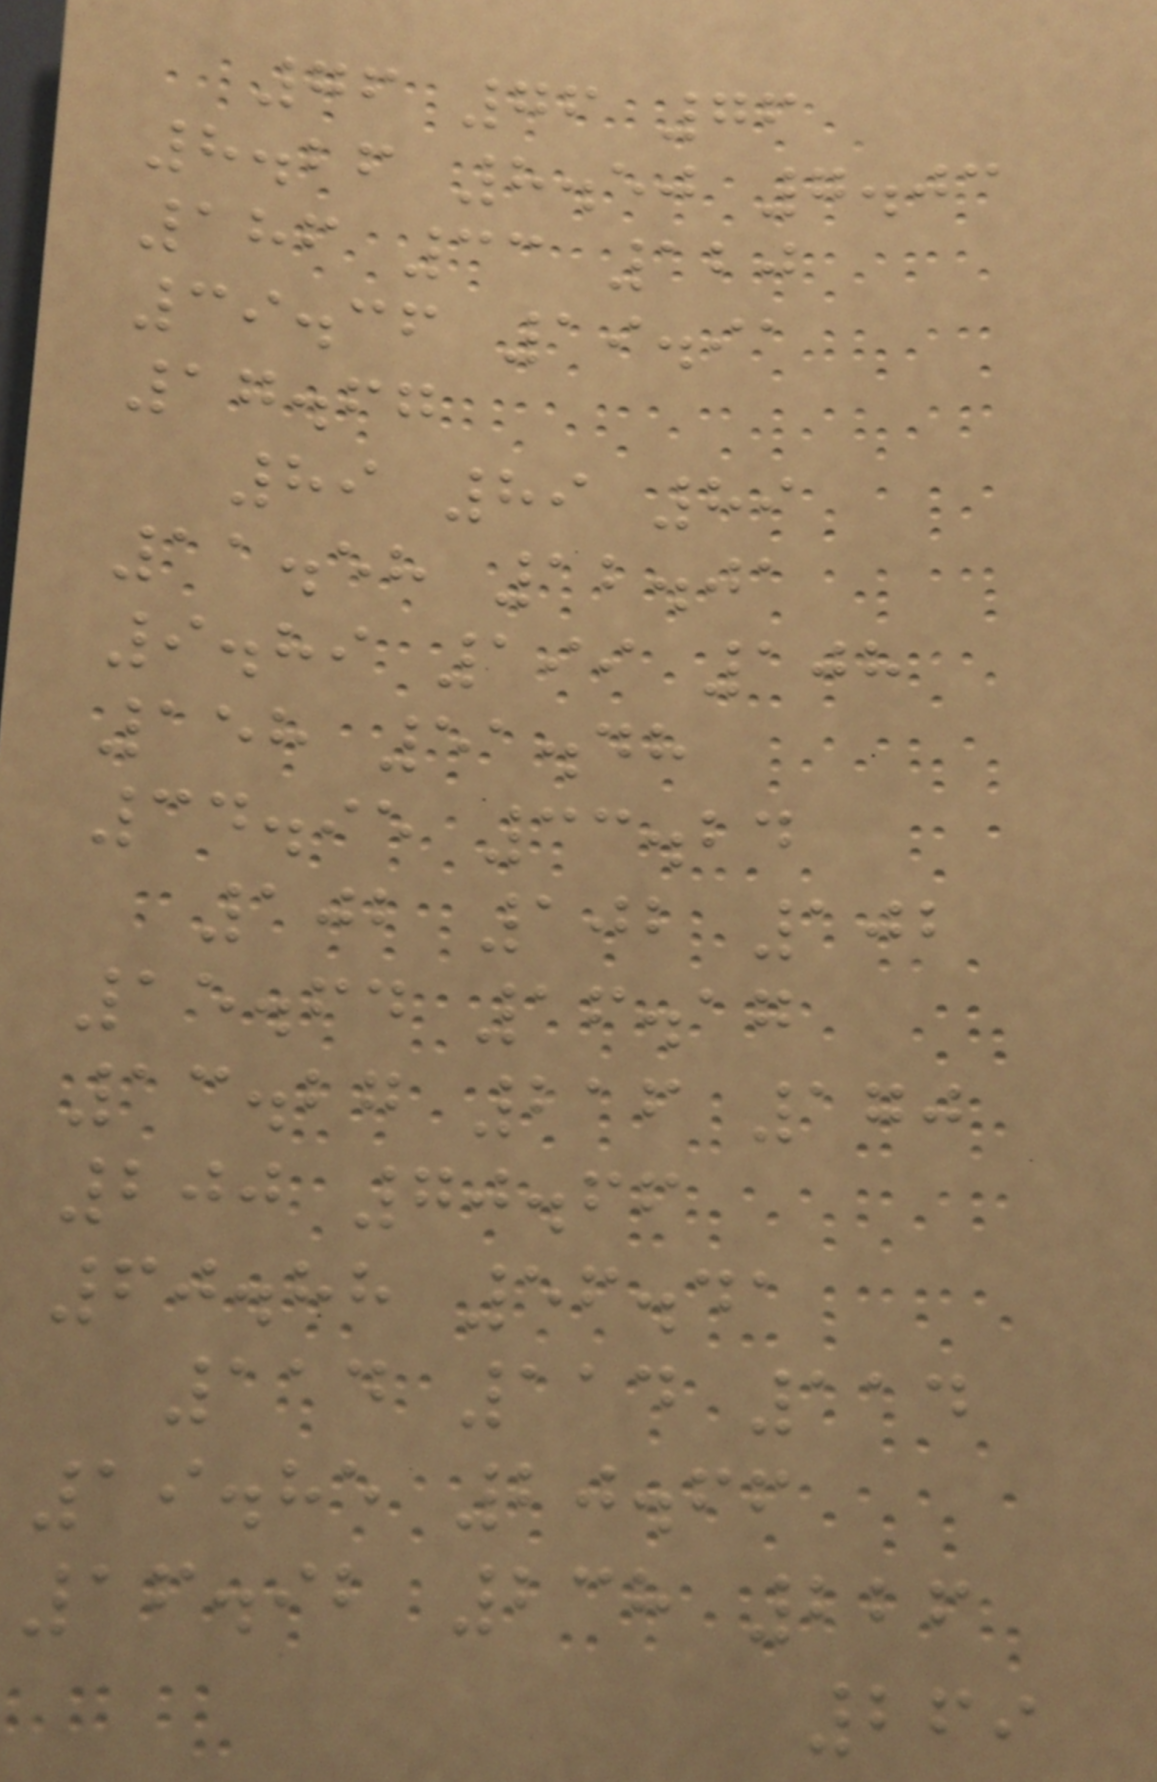76 76 76
8.26 8.50 7.03
186 33 120
39.36 19.91
17.67
89 89 89
11.58 12.01
9.89 199 108
158 51.48
34.95 33.24
102 102 102
15.64 16.17
13.27 216 170
200 70.66
60.88 56.41
114 114 114
19.85 20.66
16.92 238 226
269
